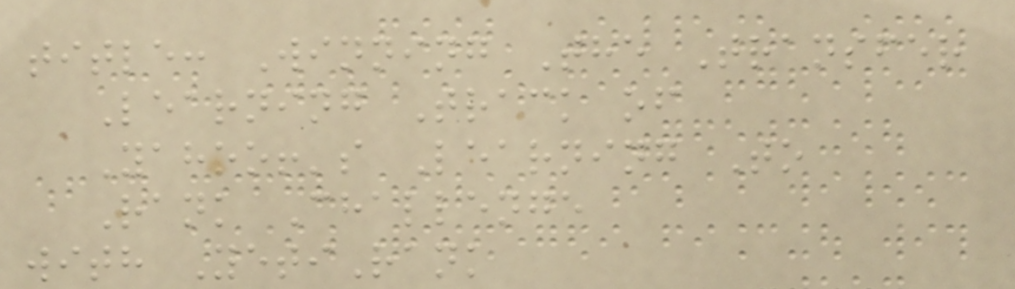title: Winning The Transfer
Learning Track of
Yahoo!'s Learning To
Rank Challenge
with YetiRank
